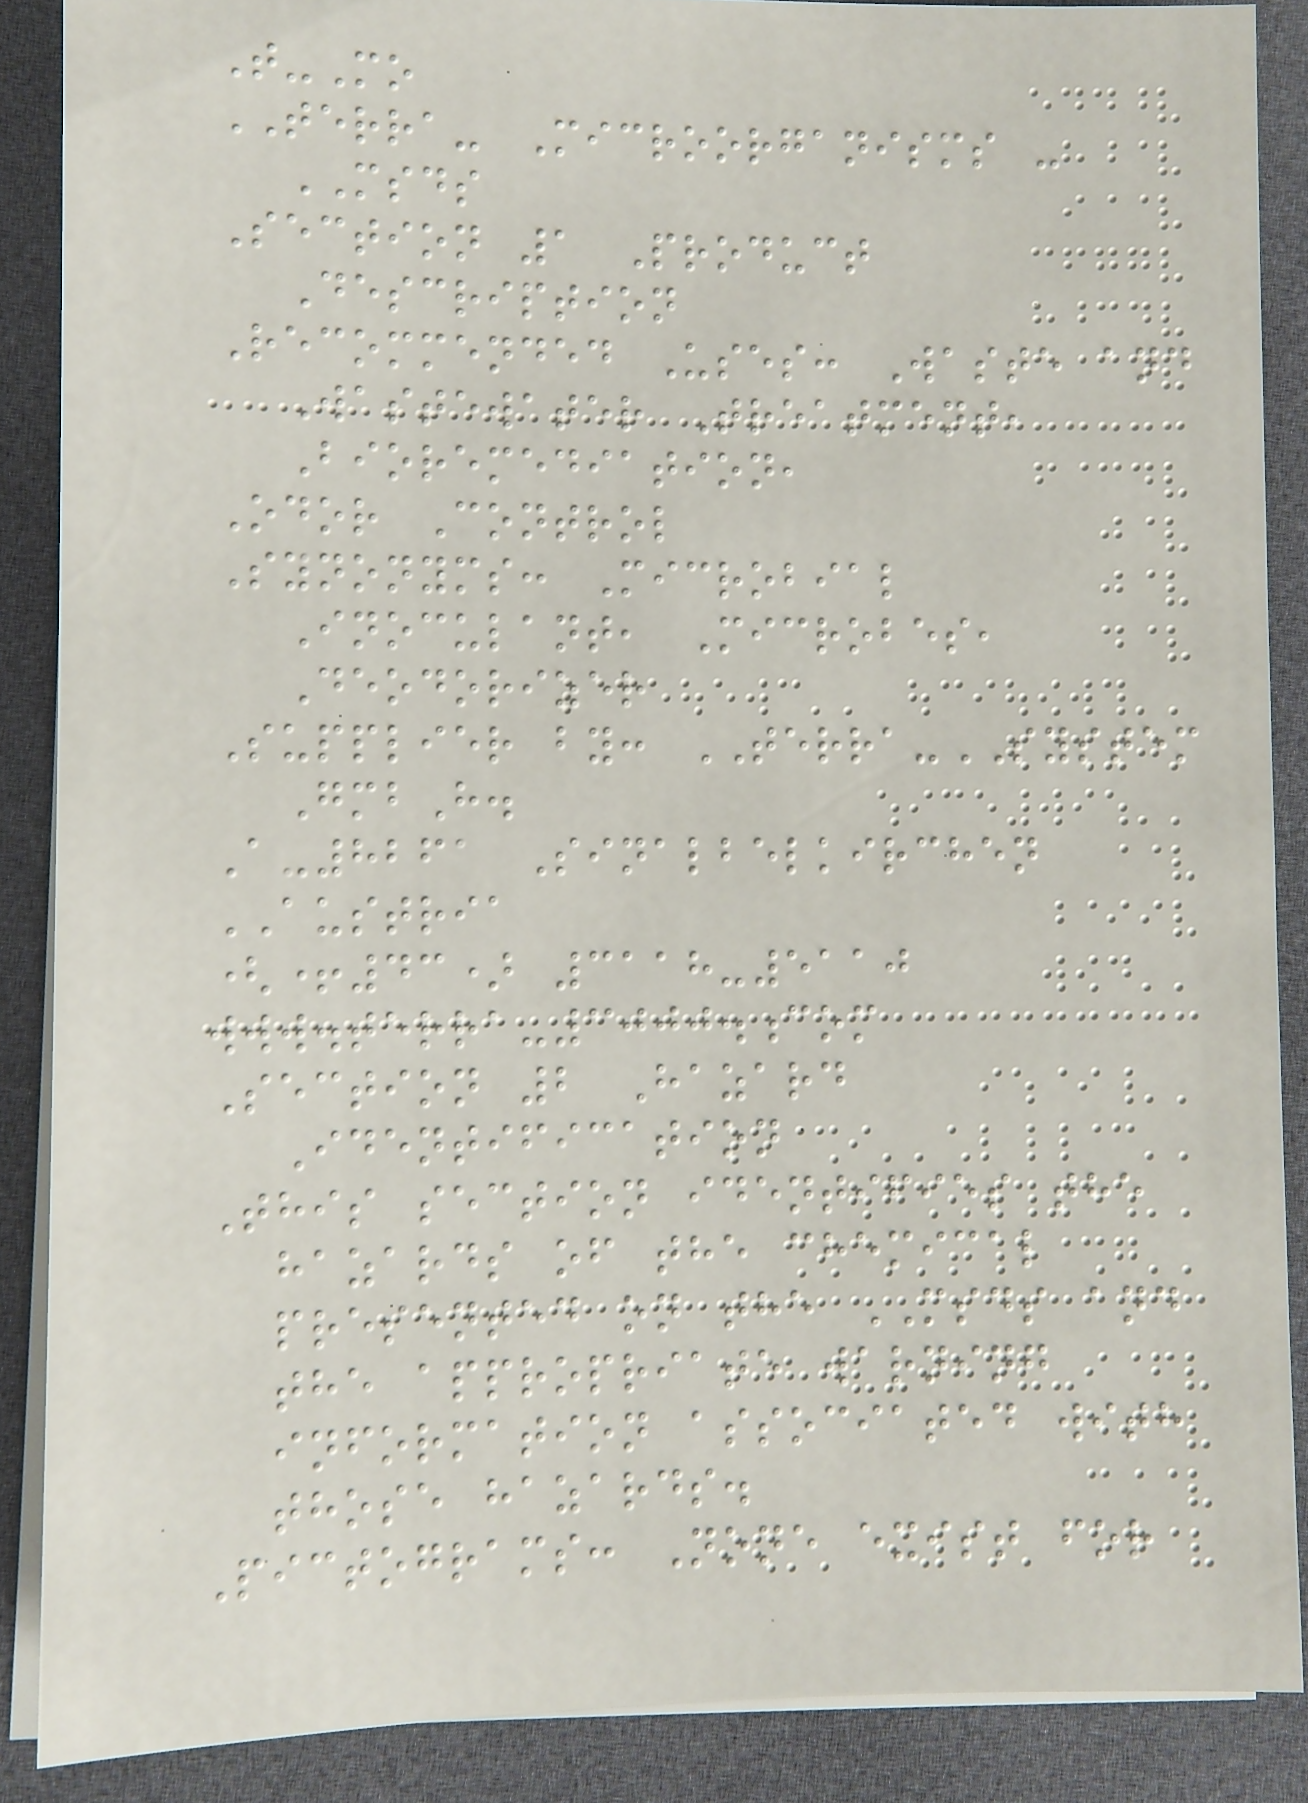T-Mo
TERRA- Microorganisms -
MSDS
Section 1 Product
Description
Recommended Uses: Waste and
Wastewater Treatment,
Bioremediation,
Odor Control
Synonyms: Microbial
Inoculant, Microbes,
Deodorizer
Supplier by: TERRA-SYSTEM
GmbH.
A-8261 Sinalbelkirchen
AUSTRIA
(+43) 3118-5110
www.terra-3000.com
Section 2 Hazard
Identification
This section identifies the
hazards of the chemical
presented on the MSDS and
the appropriate warning
information associated with
those hazards.
Pictograms: None exist for
